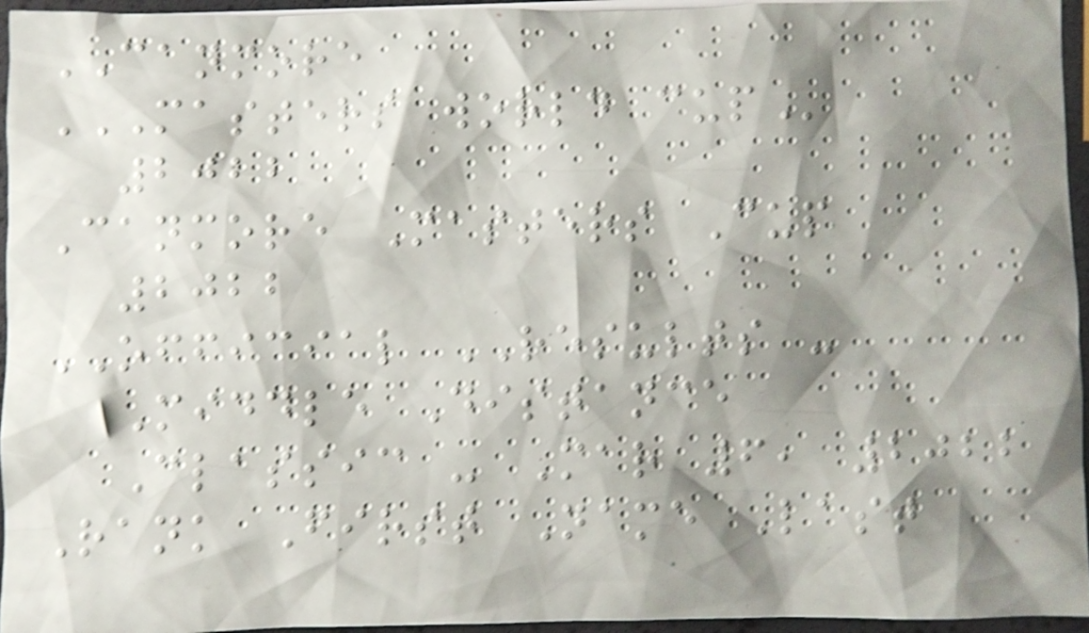CANMORE
MASTERS WORLD CUP
2022
Canmore Masters Cup
2022
OFFICIAL RESULTS -
Middle Distance
Classic - Mar 6, 2022
Rank First Name Last
